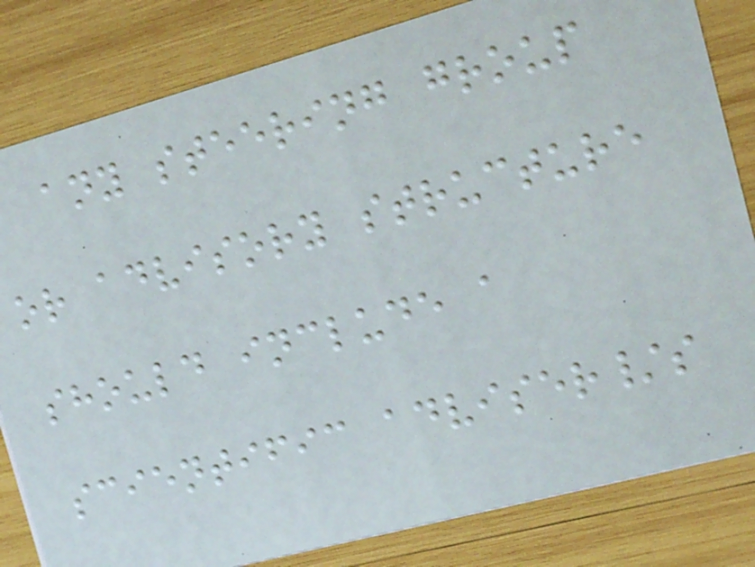any steering group
or advisory structure
should include a
scientific adviser/s
